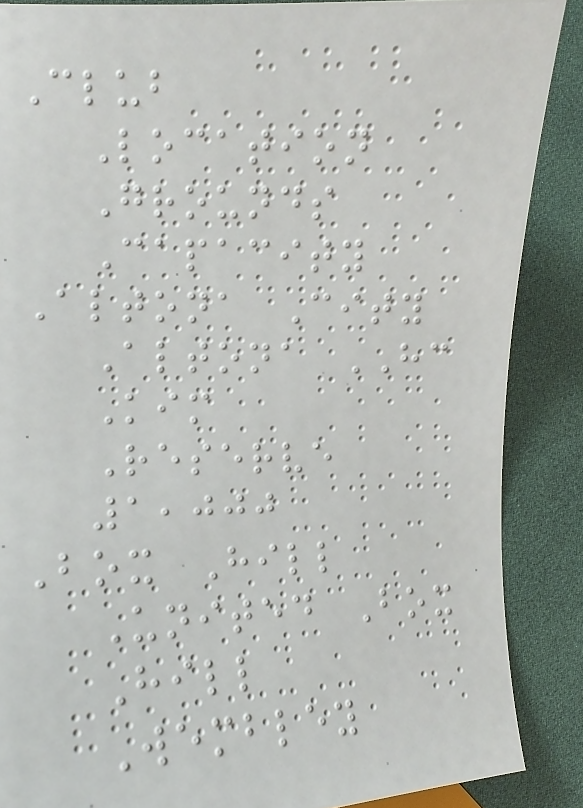Club
Location
Grounds
Capacity
Altona City
Altona HC
Kim
Reserve
1,000
Box Hill
United Box
Hill
Wembley
